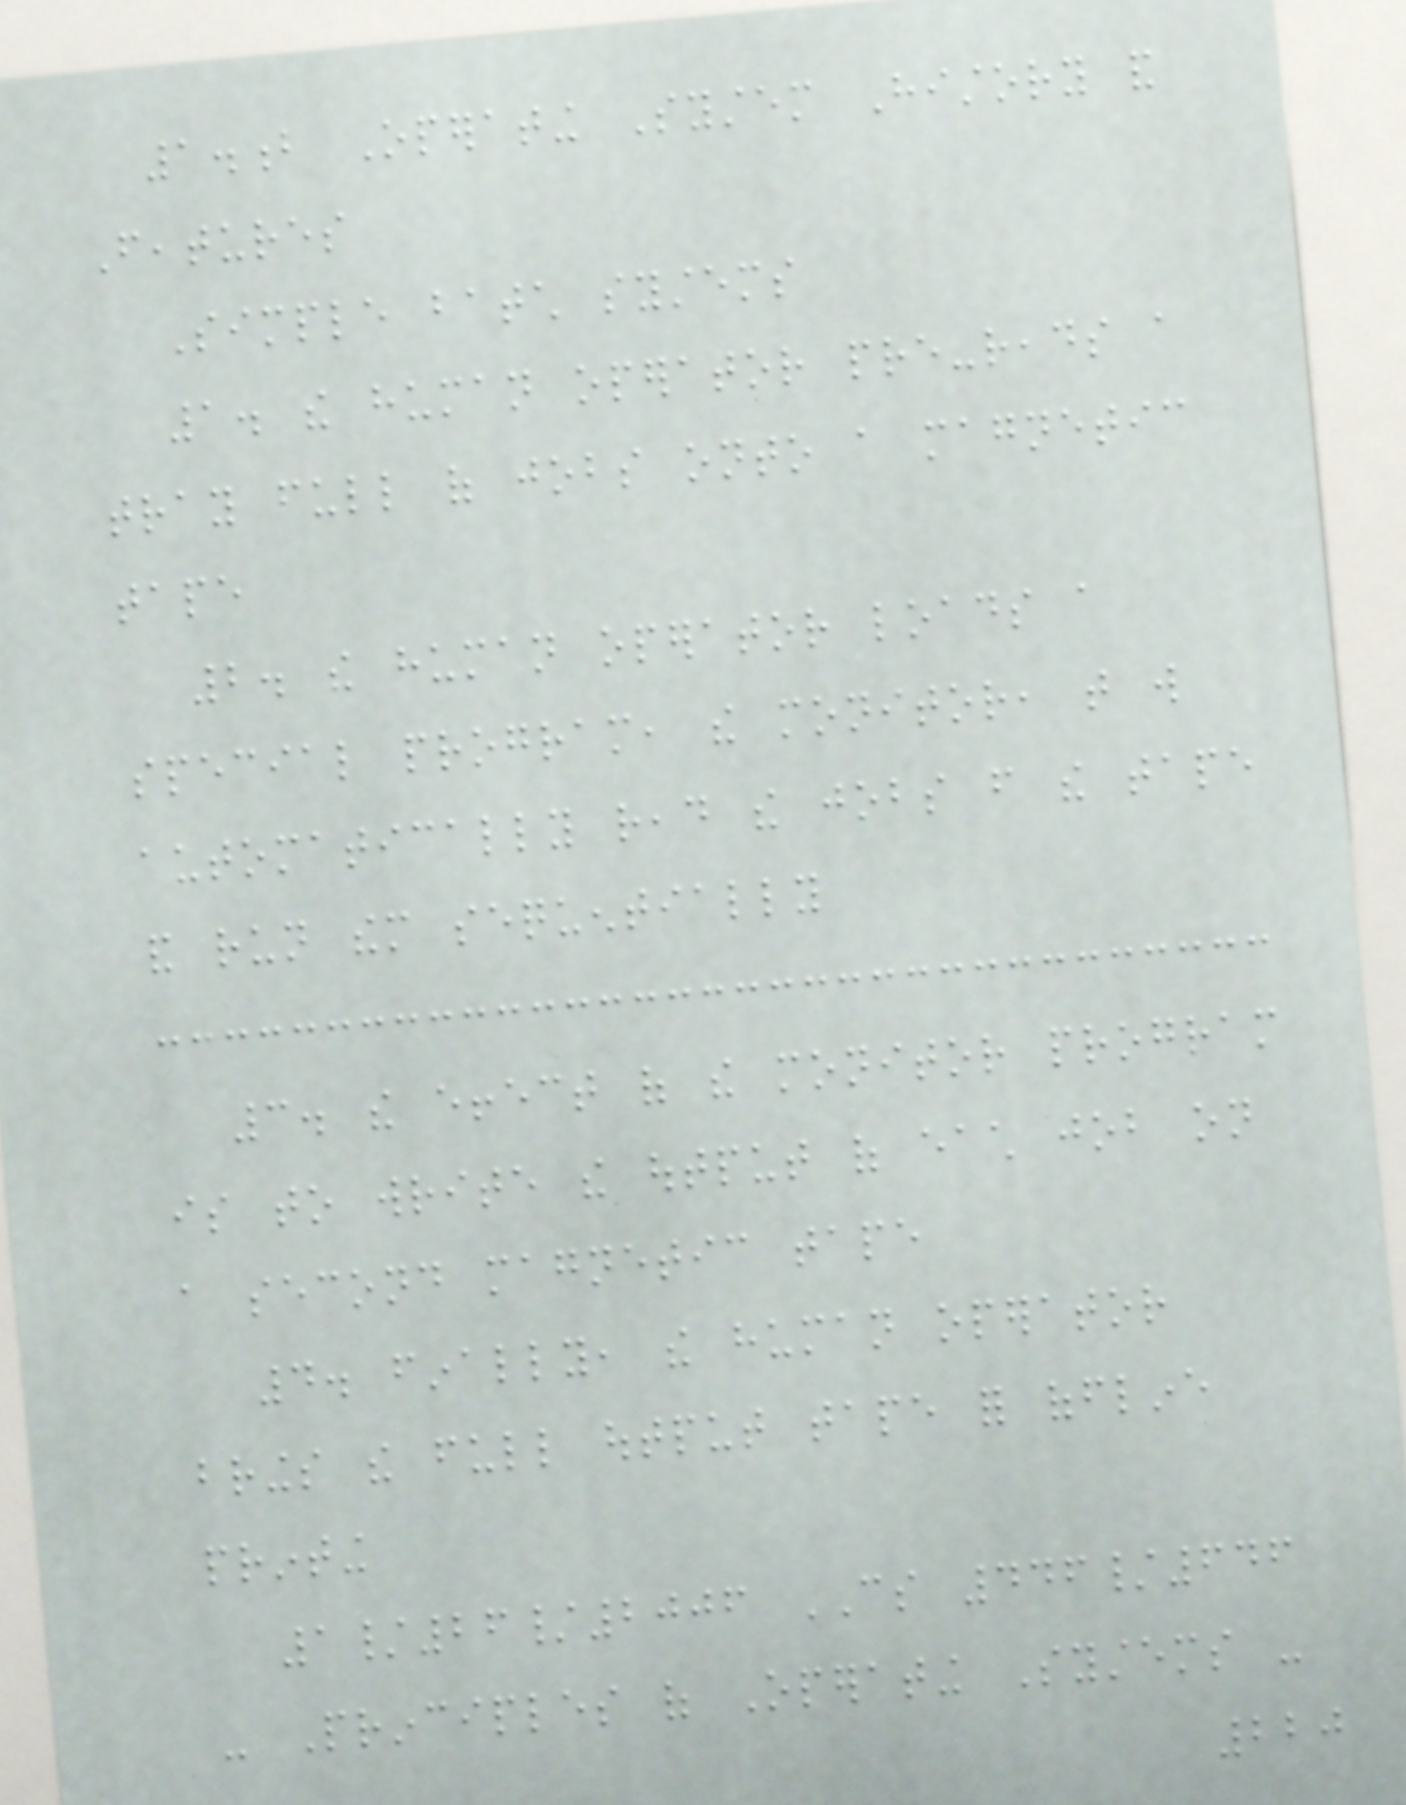1.b Operating System History and
Features
Simple batch systems
1. the human operator pre-reads a
tray full of jobs onto a magnetic
tape
2. the human operator loads a
special program, the monitor, that will
automatically read the jobs from the tape
and run them sequentially
3. the effect of the monitor program
is to write the output of each job on
a second magnetic tape
4. finally, the human operator
brings the full output tape for offline
printing
1/26/2006 CS 446/646
- Principles of Operating Systems -
220
